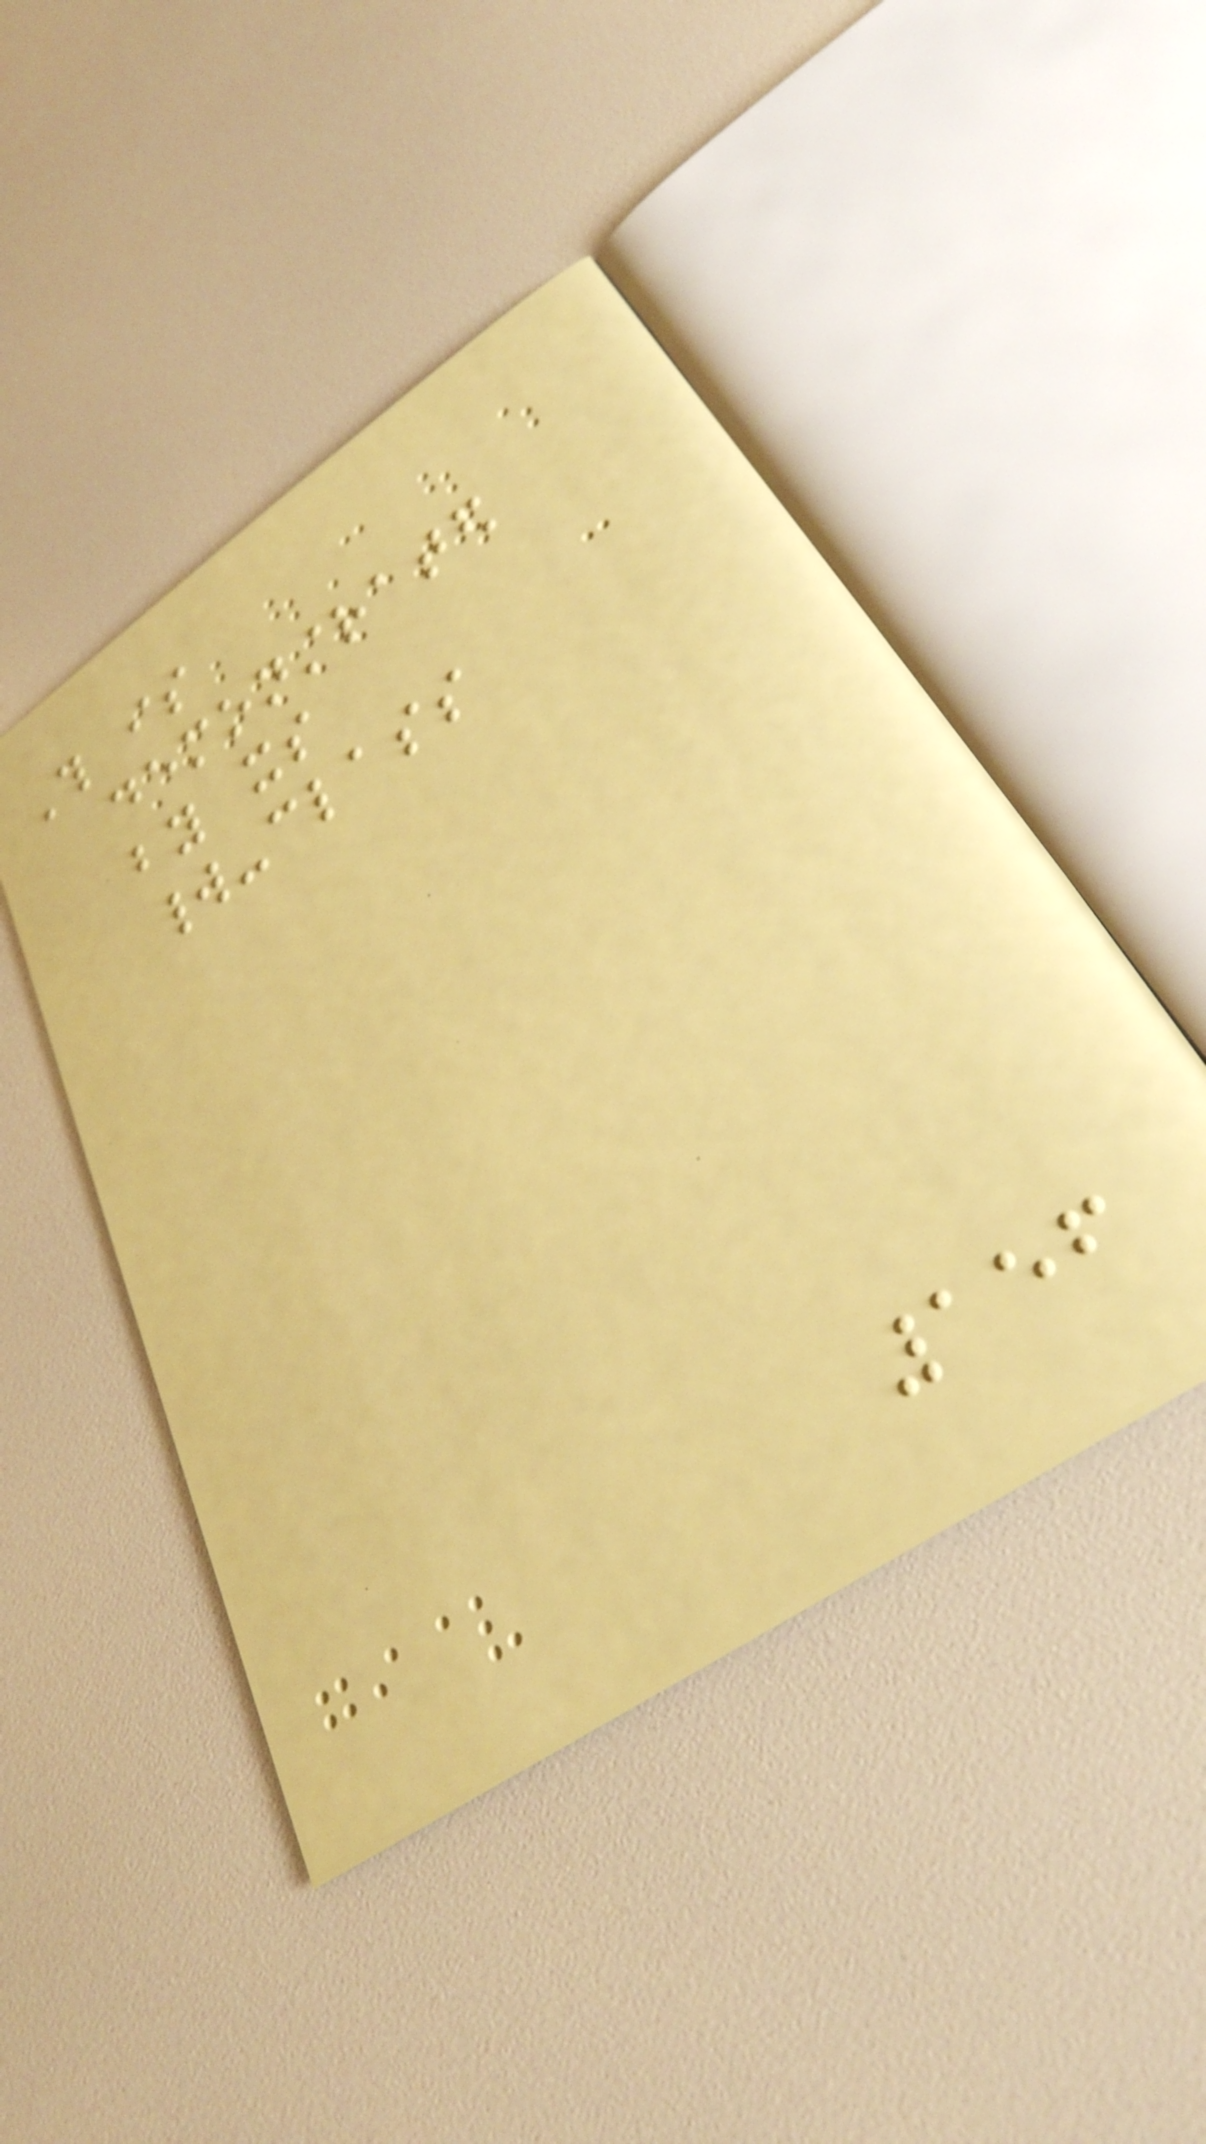This is
demonstrated
by its
world-class
156
